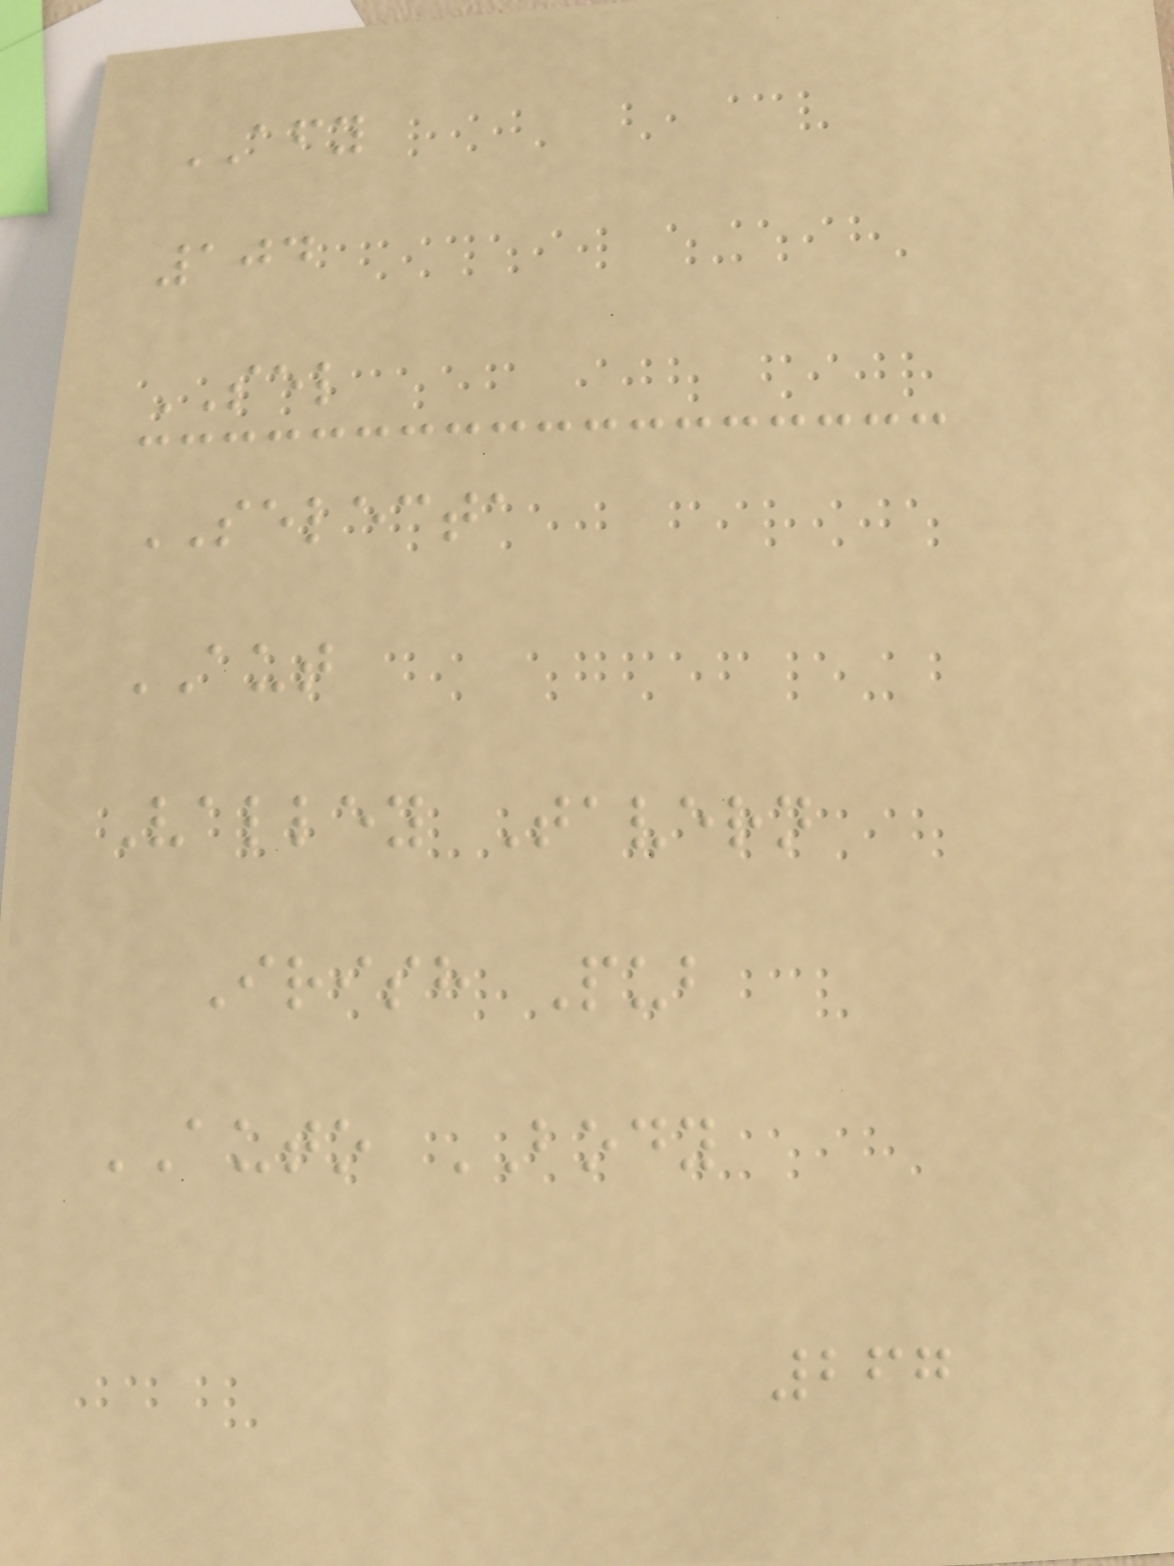AFY
104
SEL
SELECTA
AUT
Valley Tavern
Irish Pub
AUTO BODY
267
